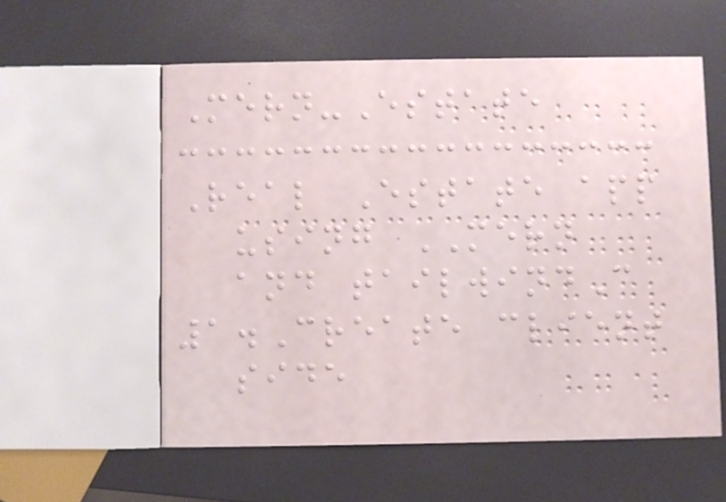Mern-Estate
Real Estate app
using MERN
and tailwindC
1.Create client
side
